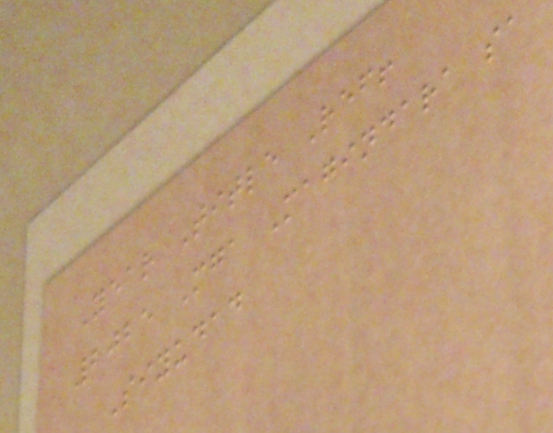Year Title Ref!
2025 Mga Magindara sa
Siyudad
